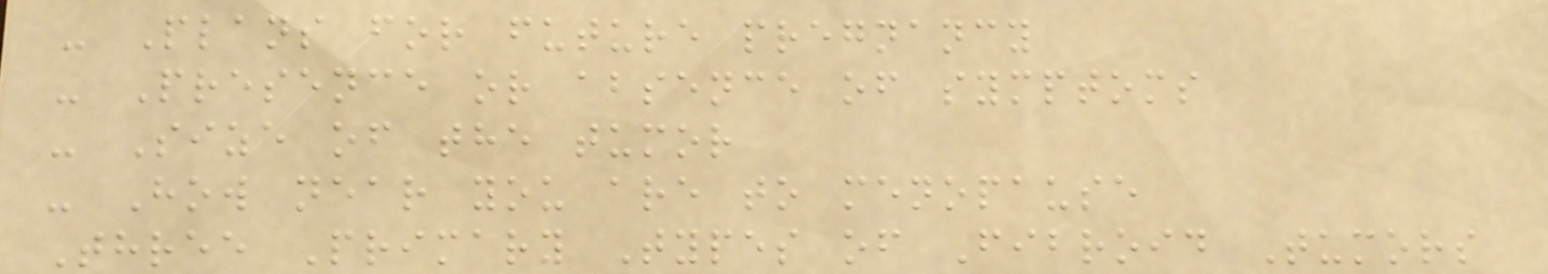- Plans for future pregnancy
- Presence or absence of symptoms
- Size of the tumor
- How near you are to menopause
Three Primary Types of Fibroid Tumors
